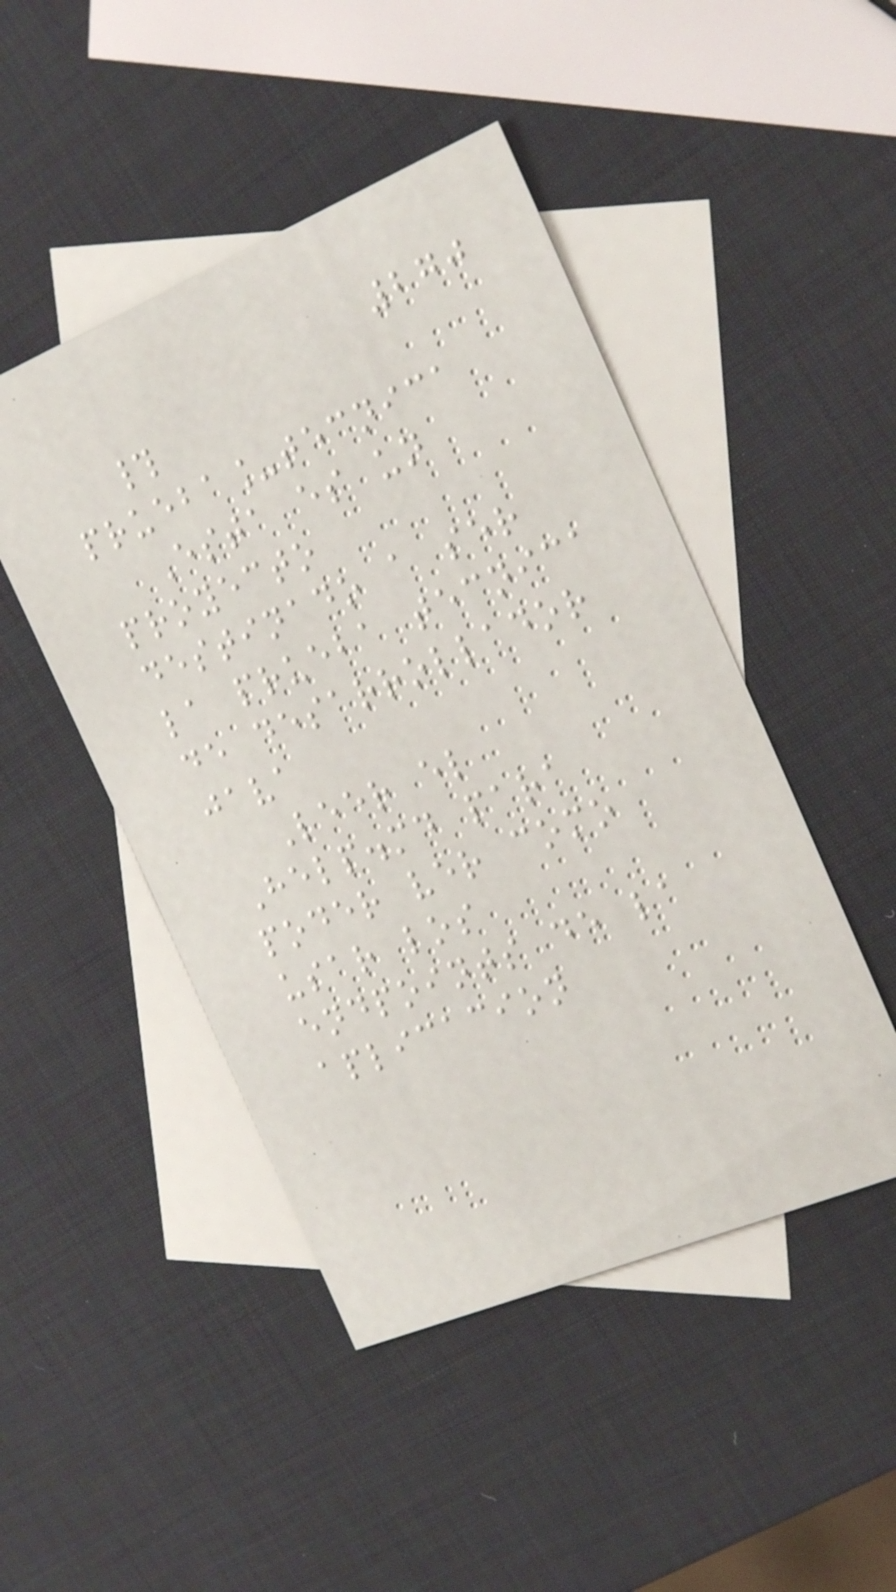270
#
prueba_tecnica
Esta es un
proyecto
destinado a ser
la prueba tecnica
de desarrollador
java
Leer el
Help.md para
poder ver como
usar los
endpoints de la
aplicacion
